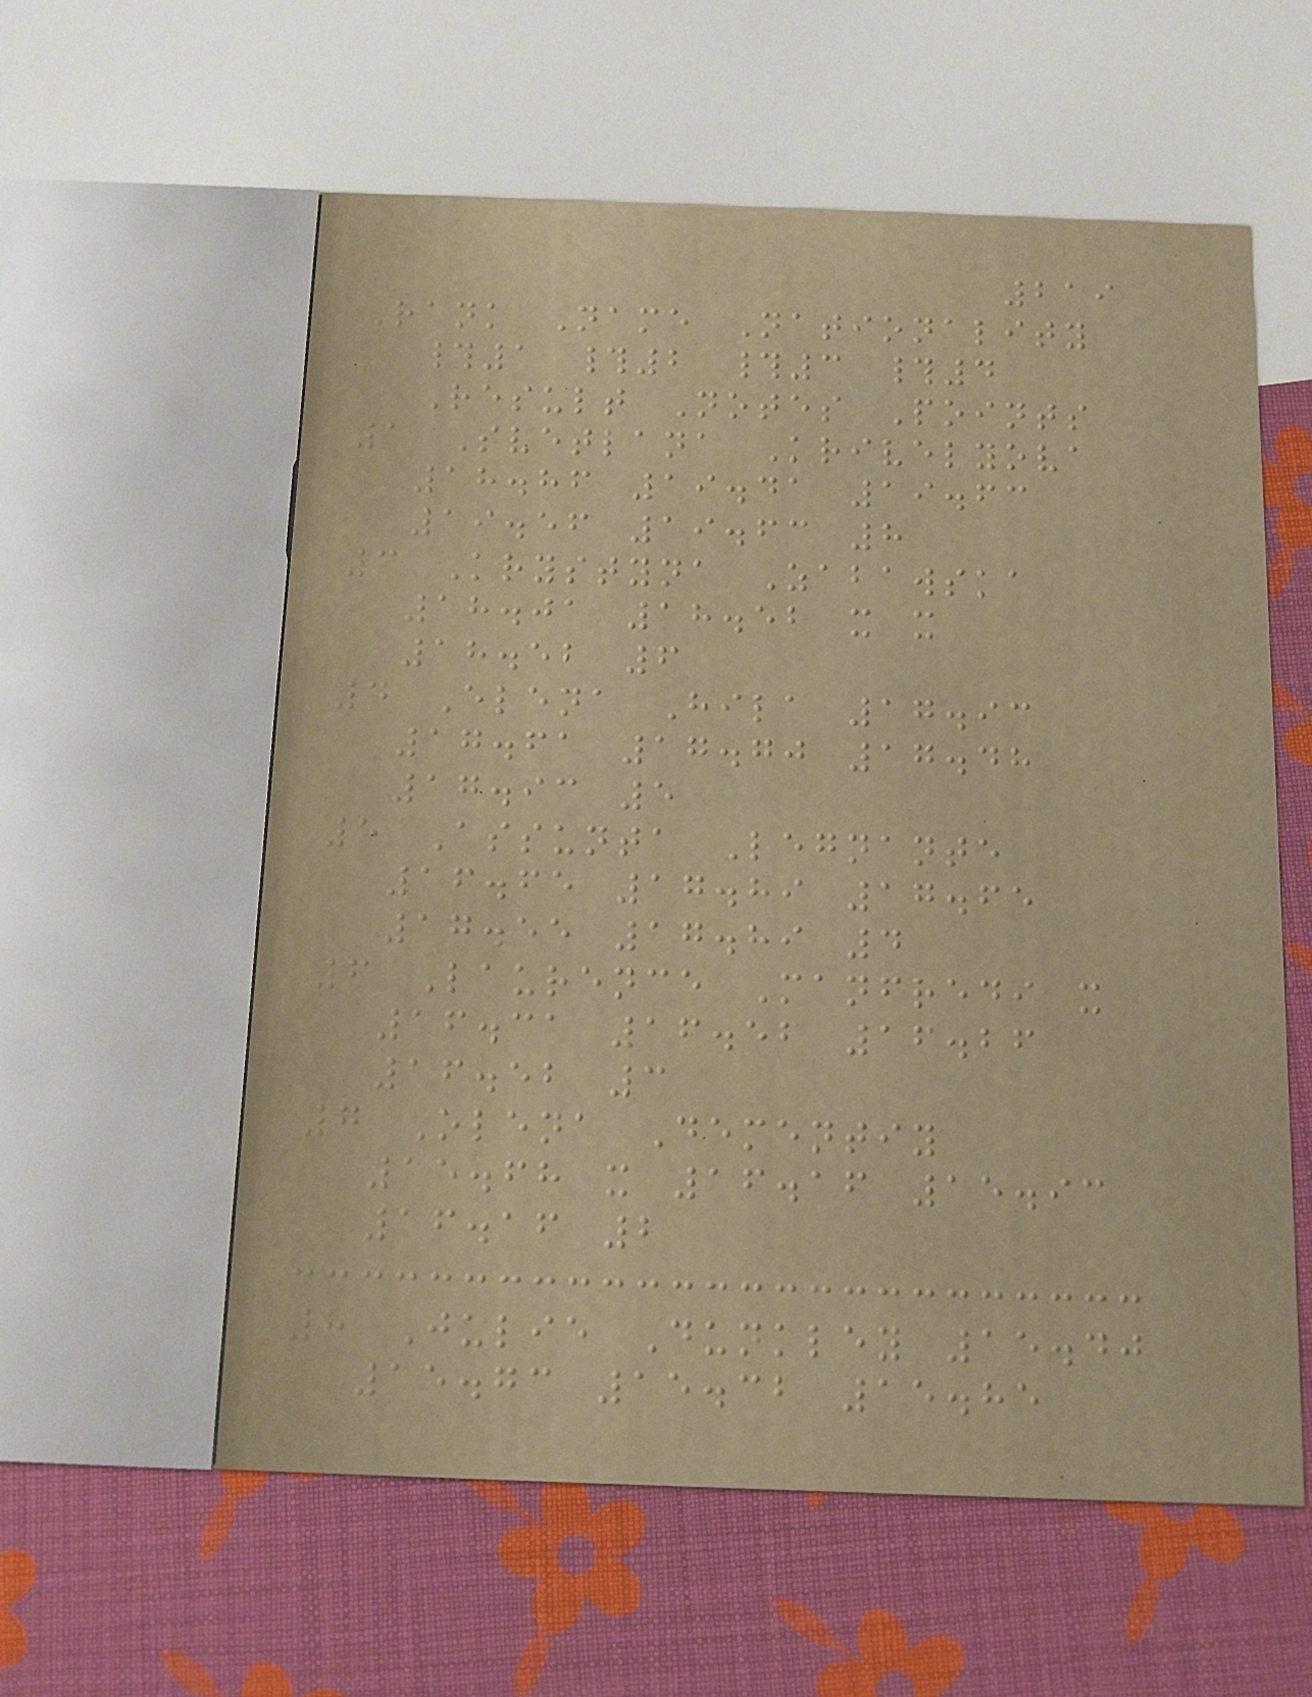219
Rank Name Nationality
#1 #2 #3 #4
Result Notes Points
1 Svetlana Krivelyova
18.86 19.41 19.63
19.56 19.63 8
3 Krystyna Zabawska
18.01 18.52 x x
18.52 6
4 Elena Hila 17.93
17.61 17.70 17.48
17.93 5
5 Assunta Legnante
16.65 17.89 17.65
17.55 17.89 4
6 Laurence Manfredi x
16.31 16.52 16.26
16.52 3
7 Olena Dementiy
15.68 x 16.16 15.93
16.16 2
8 Julie Dunkley 15.40
15.73 15.32 15.85
